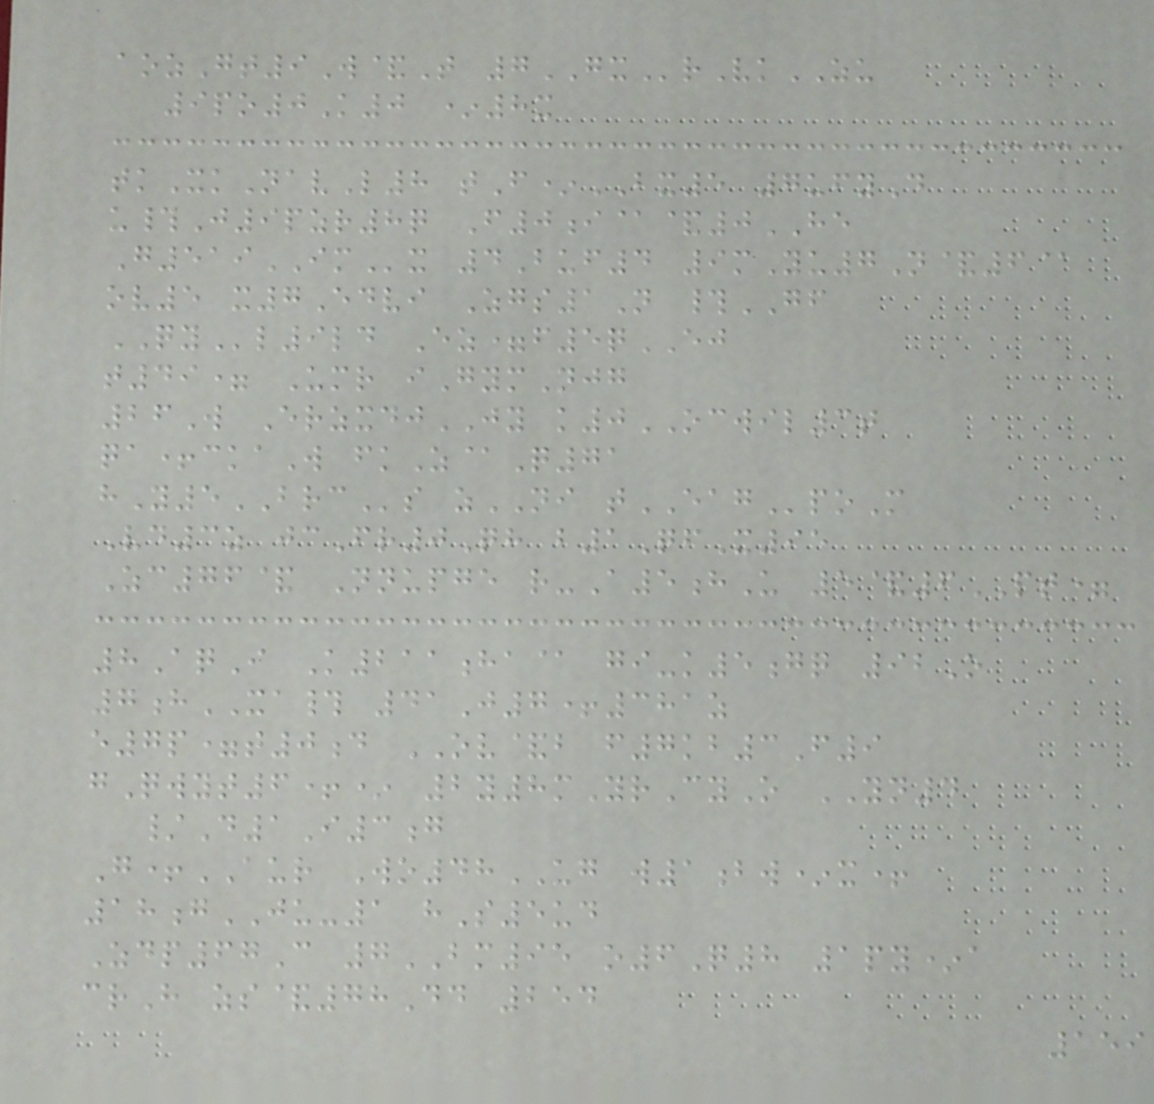aozGt9W&T 7GXrVkZU
9po0K0 *8x
tkXkNavL8 tF*BX5 7ufyD
u#J9pzr8q F0i@&0HE
G519IMx 4Buf4 9mYu7N&6@
ov5 x7Edvi Zgs1N #GF
QYl9ld Ez=f5qEJ
t49= Umr iGymNjg
26W ErzxdjJY k0OCWIL3t
qa+ckaW fkZ@Q71
hY5BRCs zNI tEAGpoM
Vd3z jcFr0Qh b1QfX95
Zc76& Nnupge r-A5hU 5&6PT=
8AqI K211ha@ gi-k5gq 92O
7hXA# 41J7+381z
e7p=t0d OV&b f7kb3F9
gQwyt6+* 2y8mYrCyO YN4
/D1I3g
G+AUR Wo48UG w1bw*x+
18gJU-1 hS5ud
Zdp67C 7BM95 o6Q8 1py*a
crH zs&78Dd 254
159
